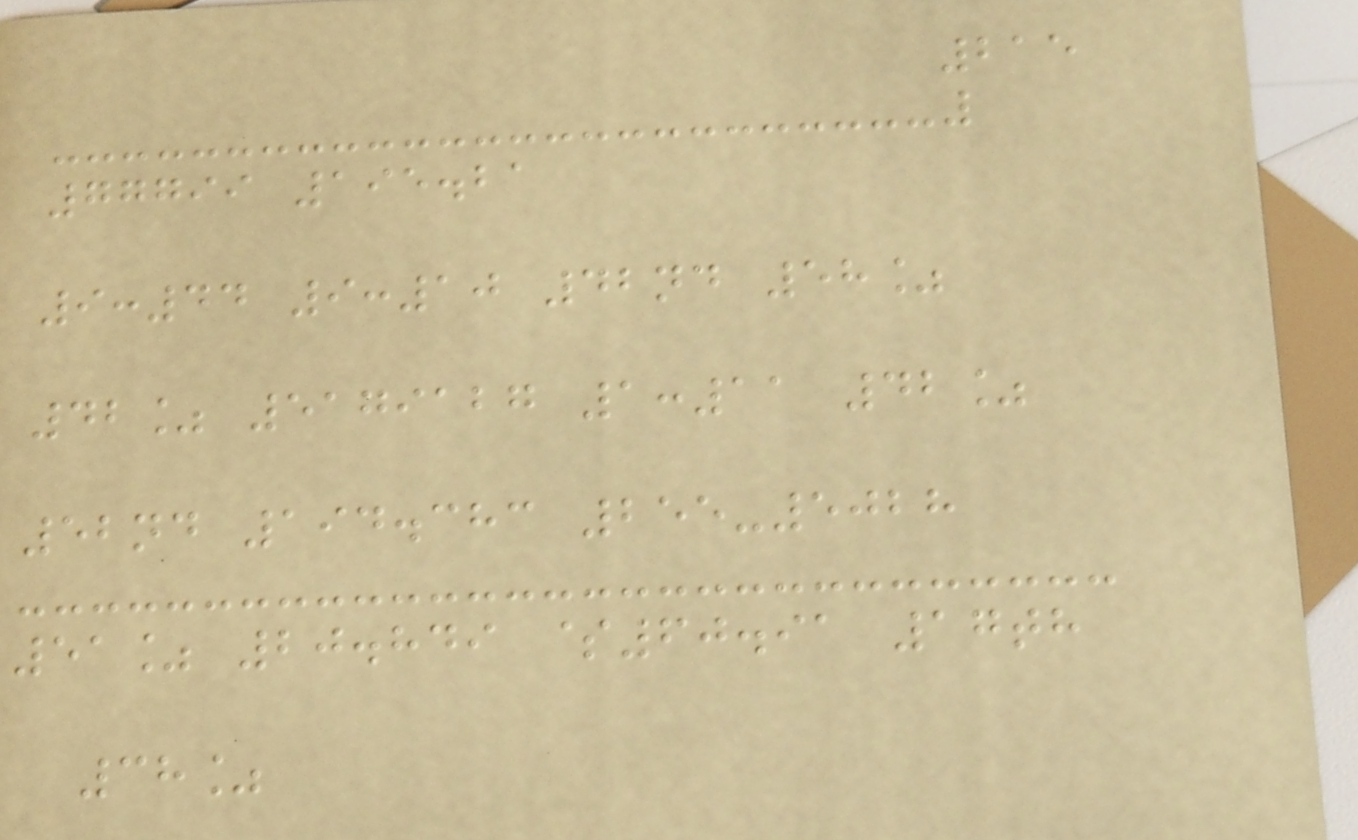215
77799 195.21
9:44 9:10 42nd 58%
42% 5179127 1:11 42%
52nd 194.383 255-5028
51% 20.849 $60.91 17th
38%
